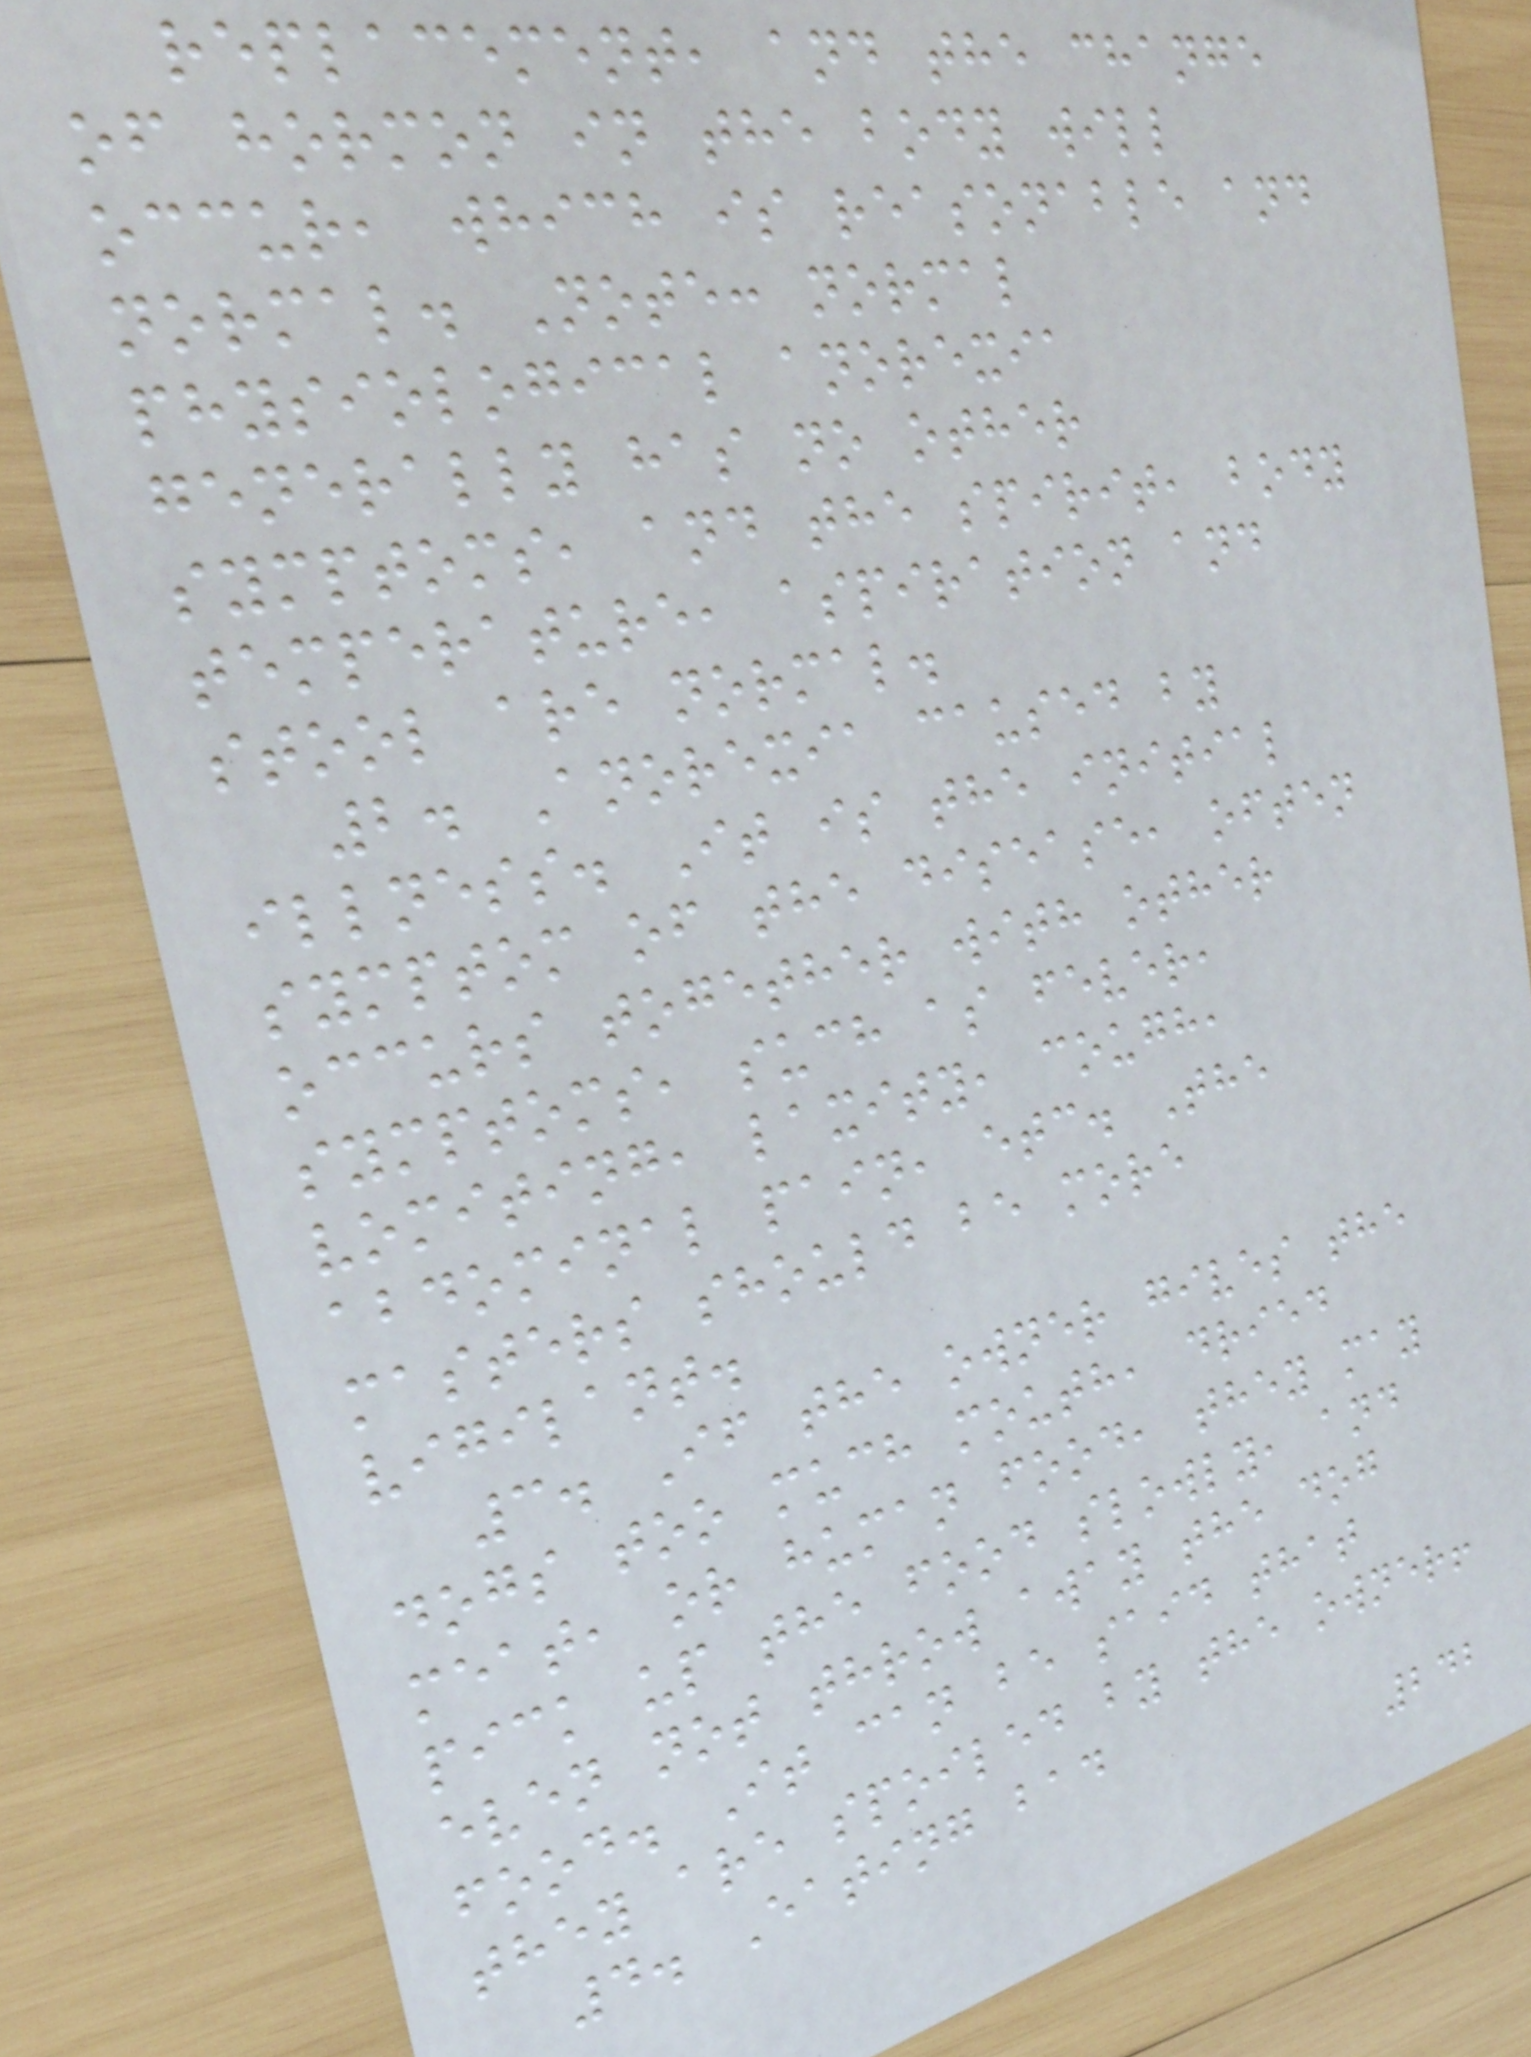replacement, and the change
of hormon in the body will
occur, which is reasonable and
normal. Note: normal
physiological anorexia
generally has no other
symptoms, and the spirit, body
temperature, aspiration and
stool are normal.
2. Anorexia caused by
illness. It is the initial
symptom of the disease, often
occurs together with other
symptoms, such as fever,
vomiting, laxity, cough,
abdominal pain, etc. The
masters should be more
vigilant.
3. If the owner gives the
dogs too much mouth, dried
meat, or human food, they may
pick up the food slowly, and
even not throw away the dog
food. It can be said that
they are spoiled by the owner!
4. Eating bad
242
